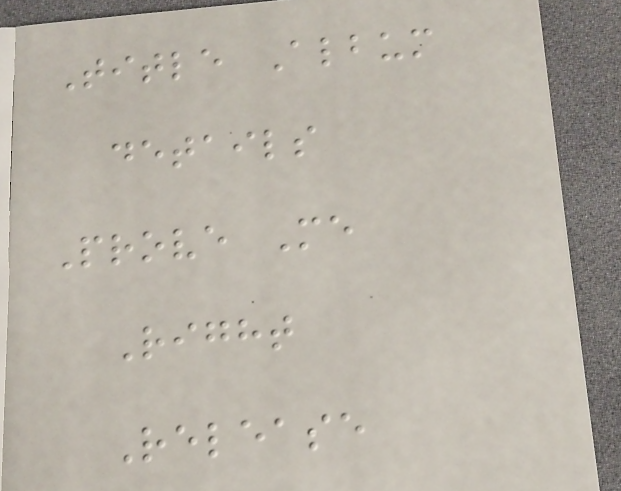Title Album
details
Prove Me
Right
Release
